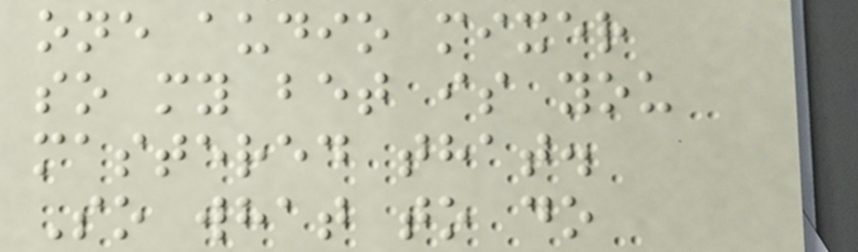one audio mixer
so my bet is you
mastered that.
So what to do
